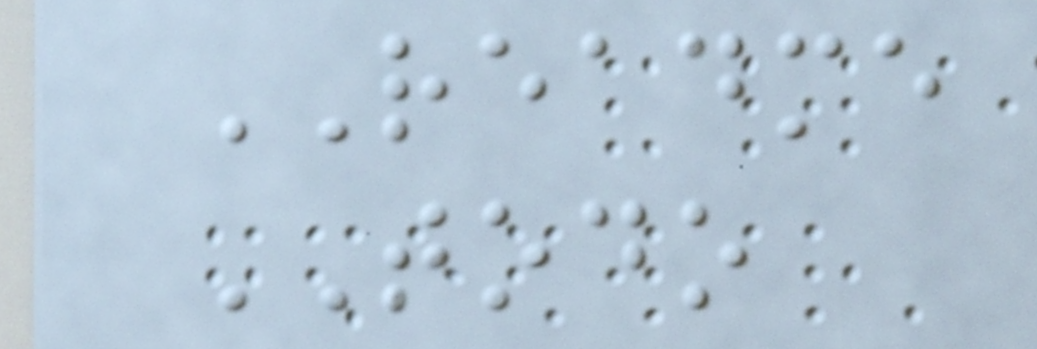README
TODO
